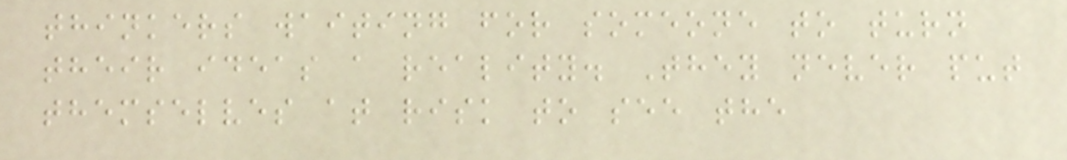thinkers waiting for someone to turn
their ideas a reality. They never put
themselves at risk to see the
